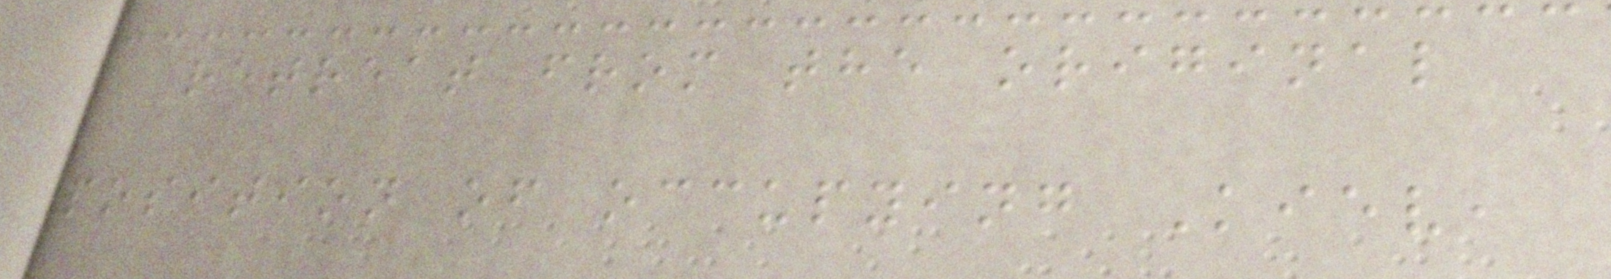retreat from the original
position of occupying Kiev,
